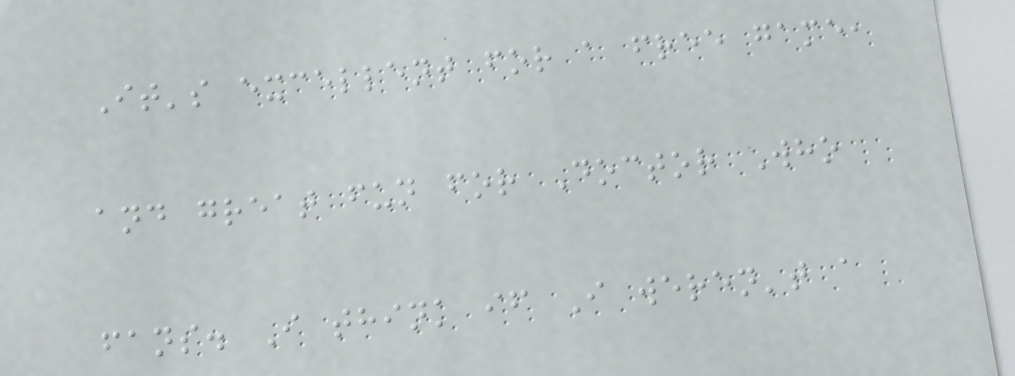It's excellent for a free game,
and great fun for Doctor Who
fans. I think if I weren't a
